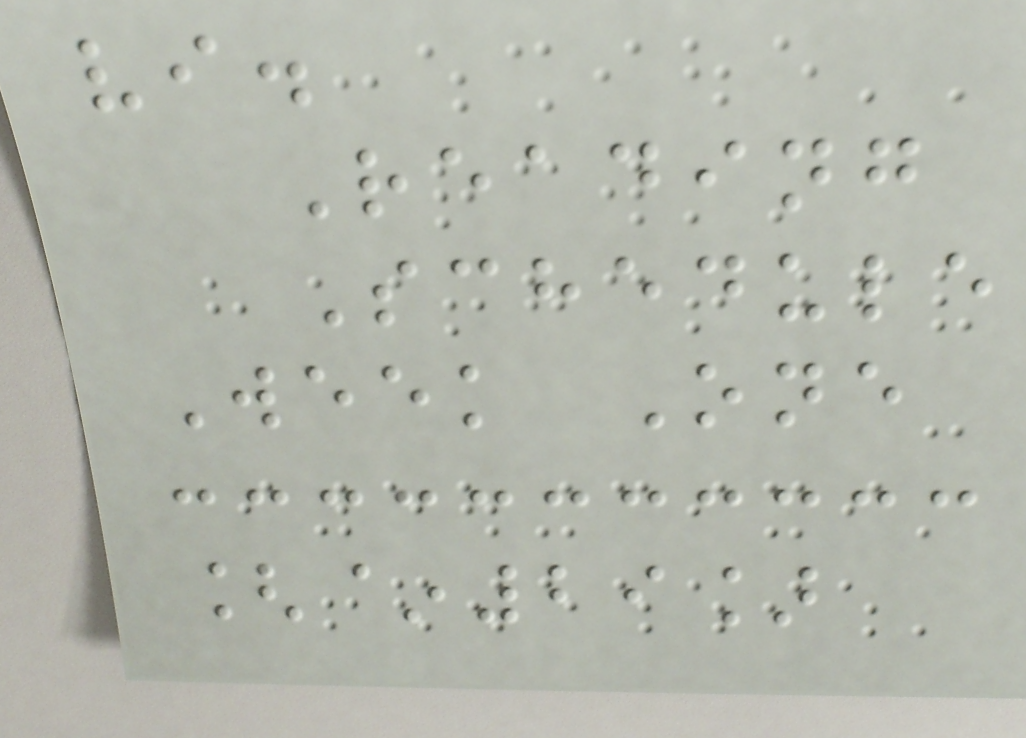vi.
Reading
Schedule
Week One
[~29]
